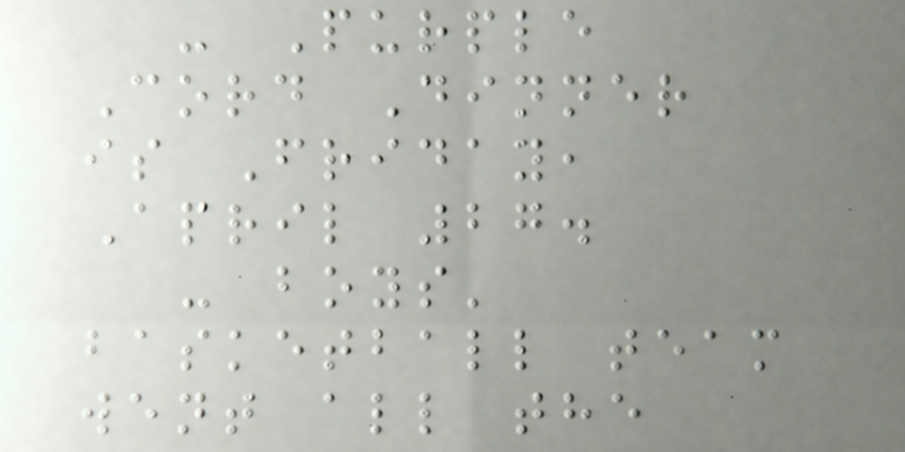- Purple
Cord Dinner
is Friday,
April 27.
- boys'
basketball team
went all the
